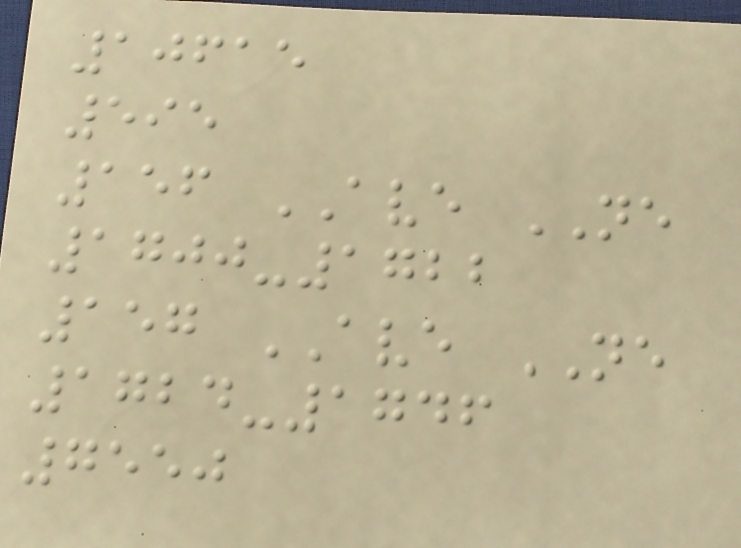10615
595
156 AVE NE
1700-1722
157 AVE NE
1724-1746
7550
